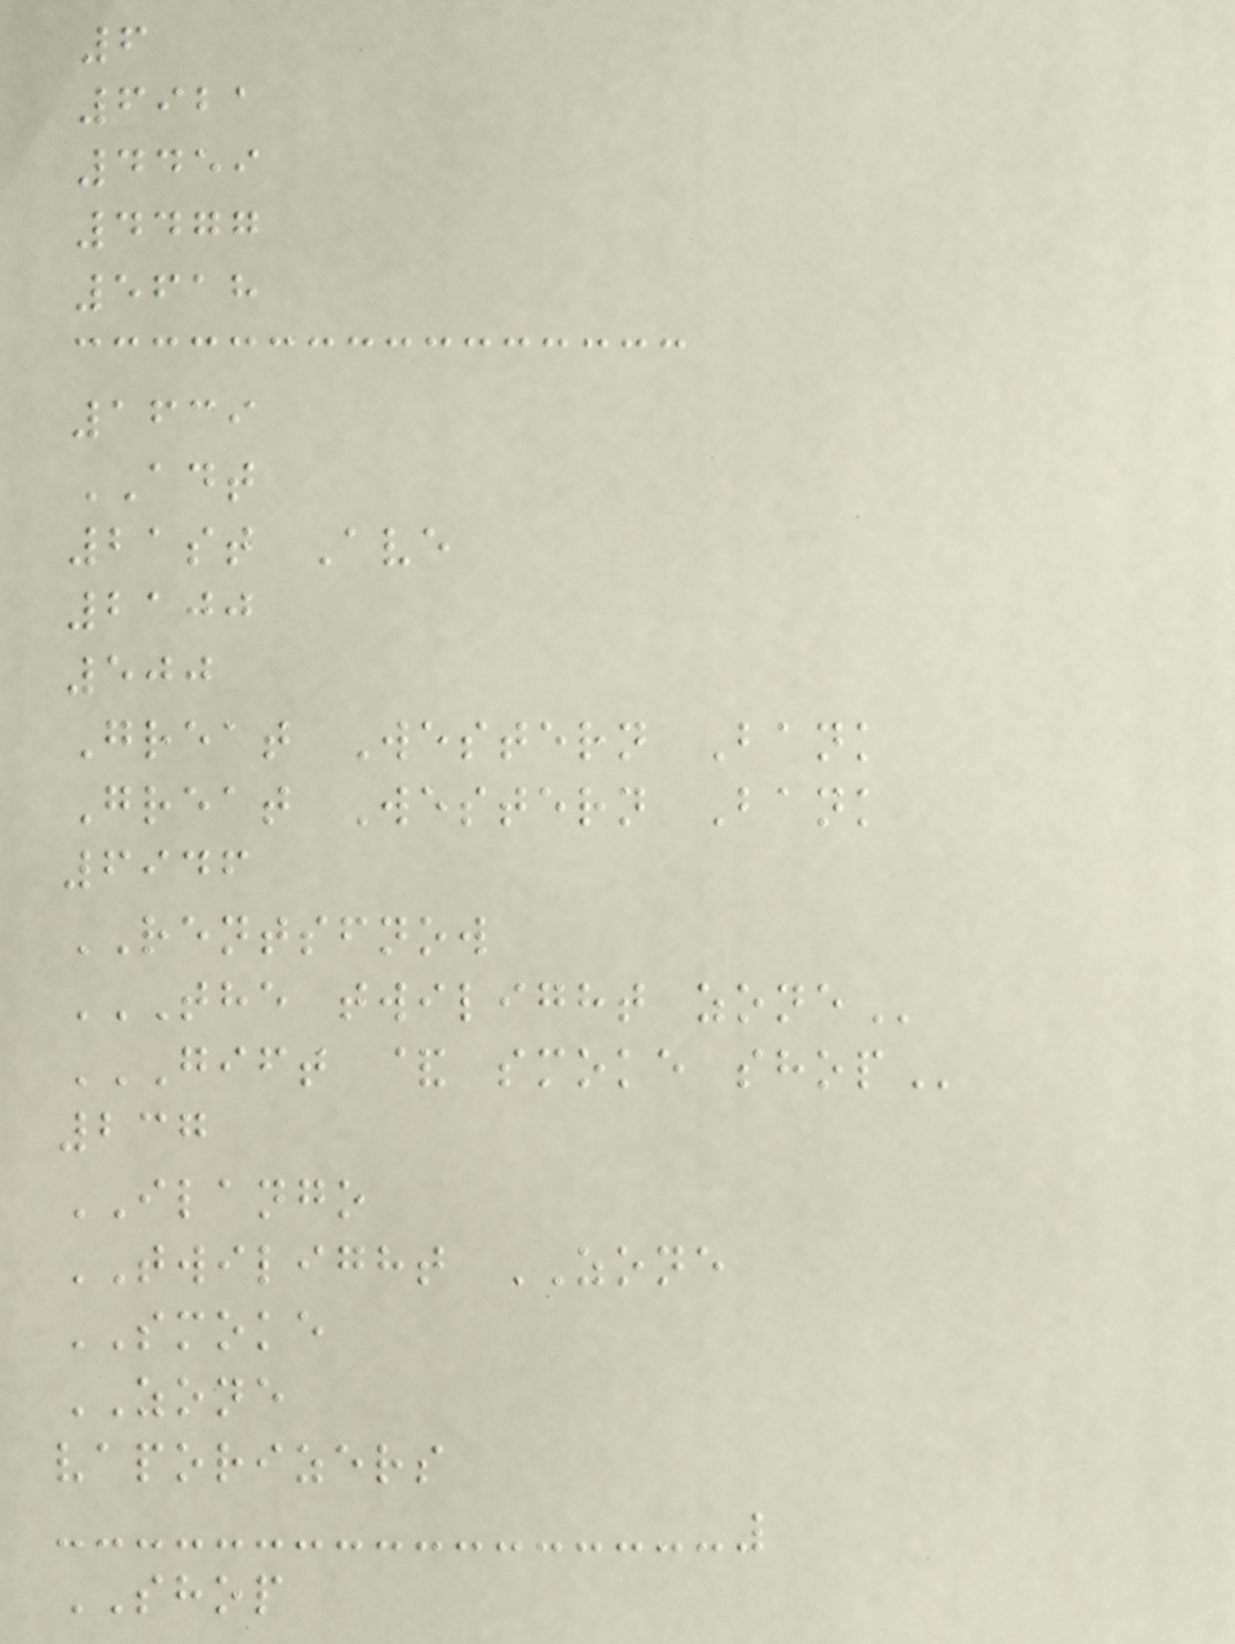6
6921
4459
4477
5618
1639
ADT
21st Ave
2100
500
Great Western Bank
Great Western Bank
6946
RENTSFNOW
THE TWILIGHT ZONE
GIFT & SMOKE SHOP
237
ILANGO
TWILIGHT ZONE
SMOKE
ZONE
vaporizers
SHOP
